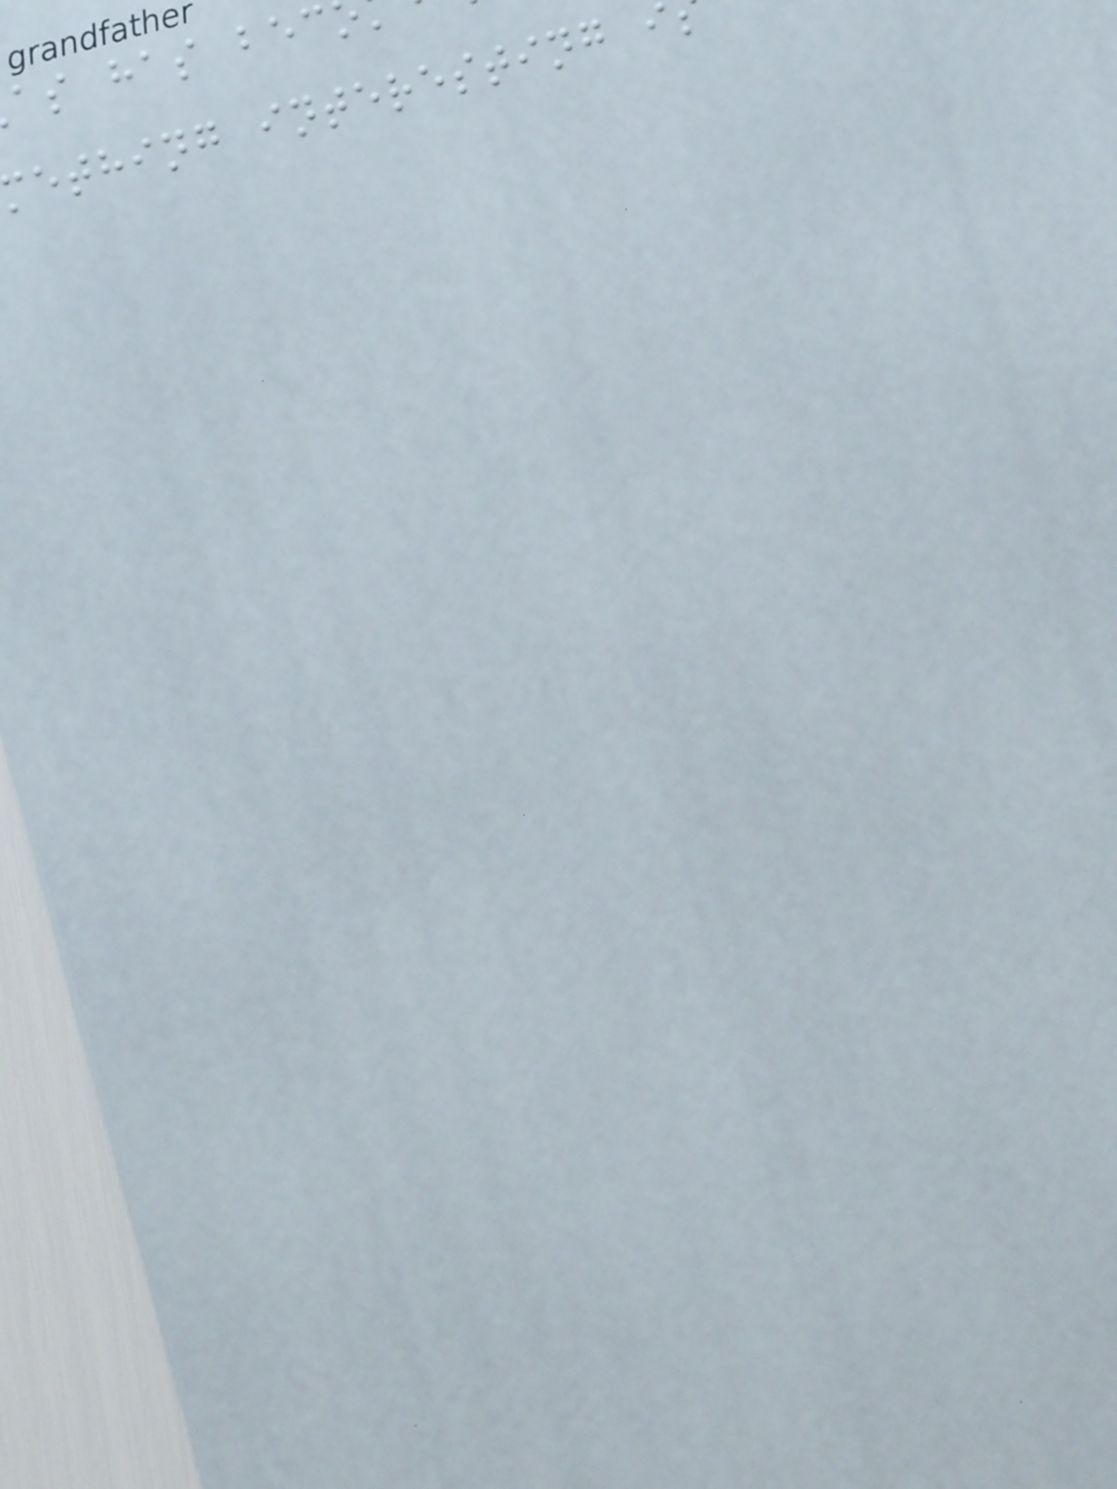as has bec
ething interesting i
